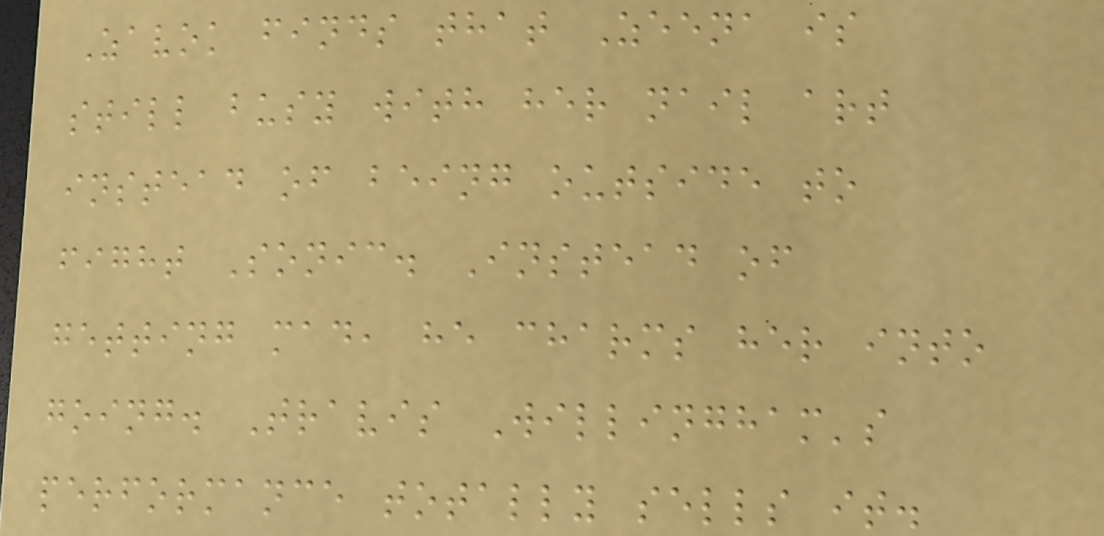Zavok finds that Zeena is
still busy with her nail art
instead of being outside to
fight Sonic. Instead of
getting mad, he charms her into
going. Travis Willingham's
performance totally sells it.
